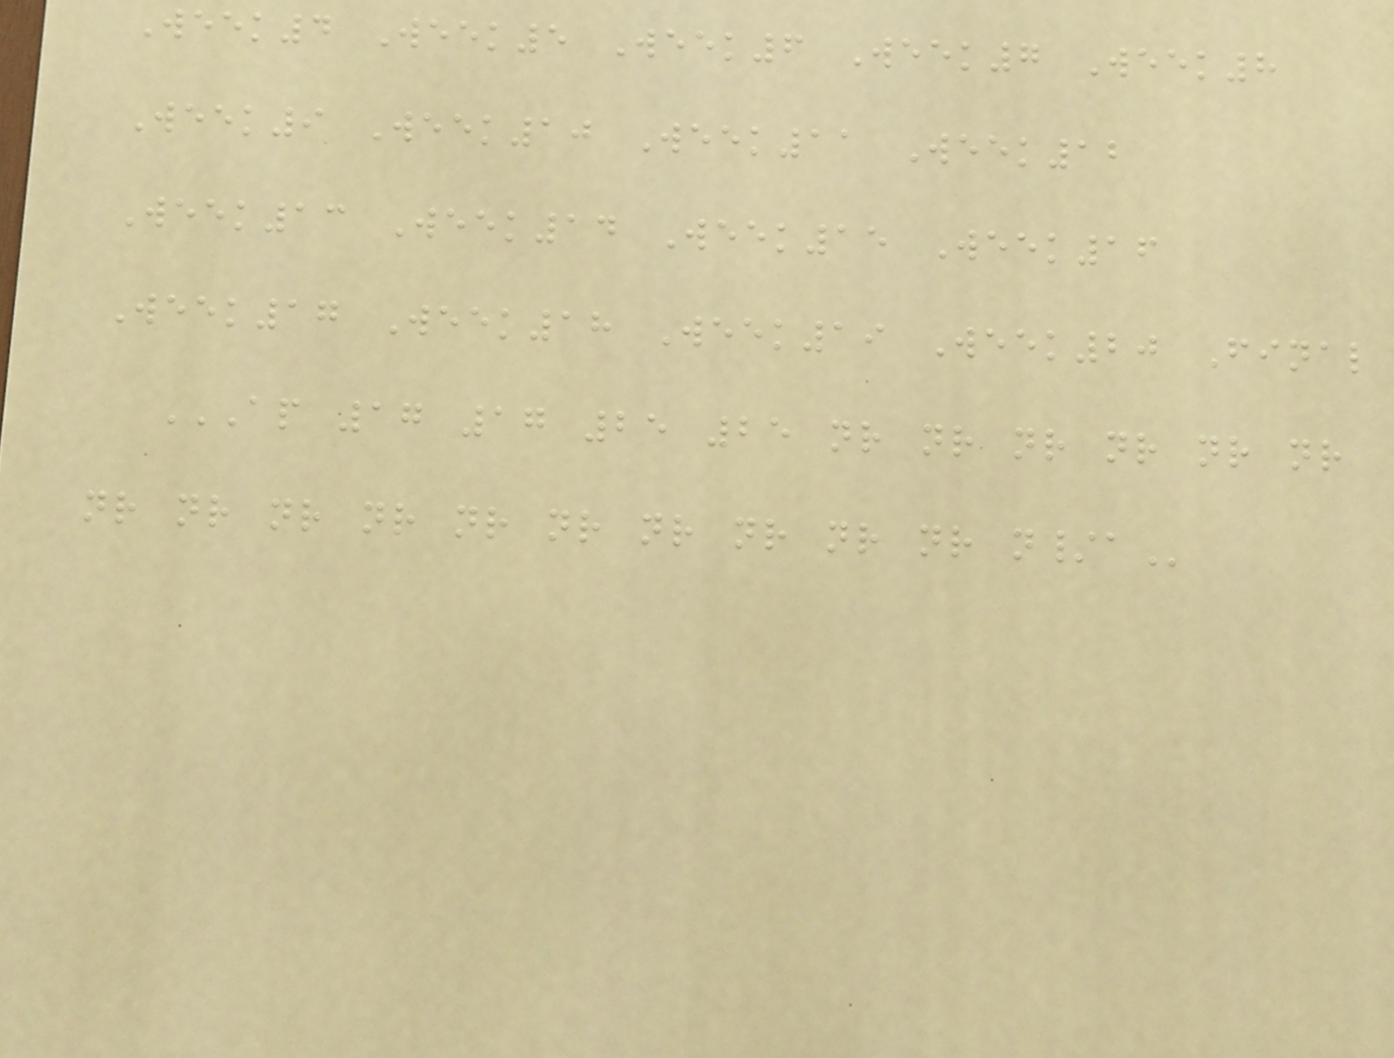Week4 Week5 Week6 Week7 Week8
Week9 Week10 Week11 Week12
Week13 Week14 Week15 Week16
Week17 Week18 Week19 Week20 Final
AP 17 17 25 25 NR NR NR NR NR NR
NR NR NR NR NR NR NR NR NR NR N/A
